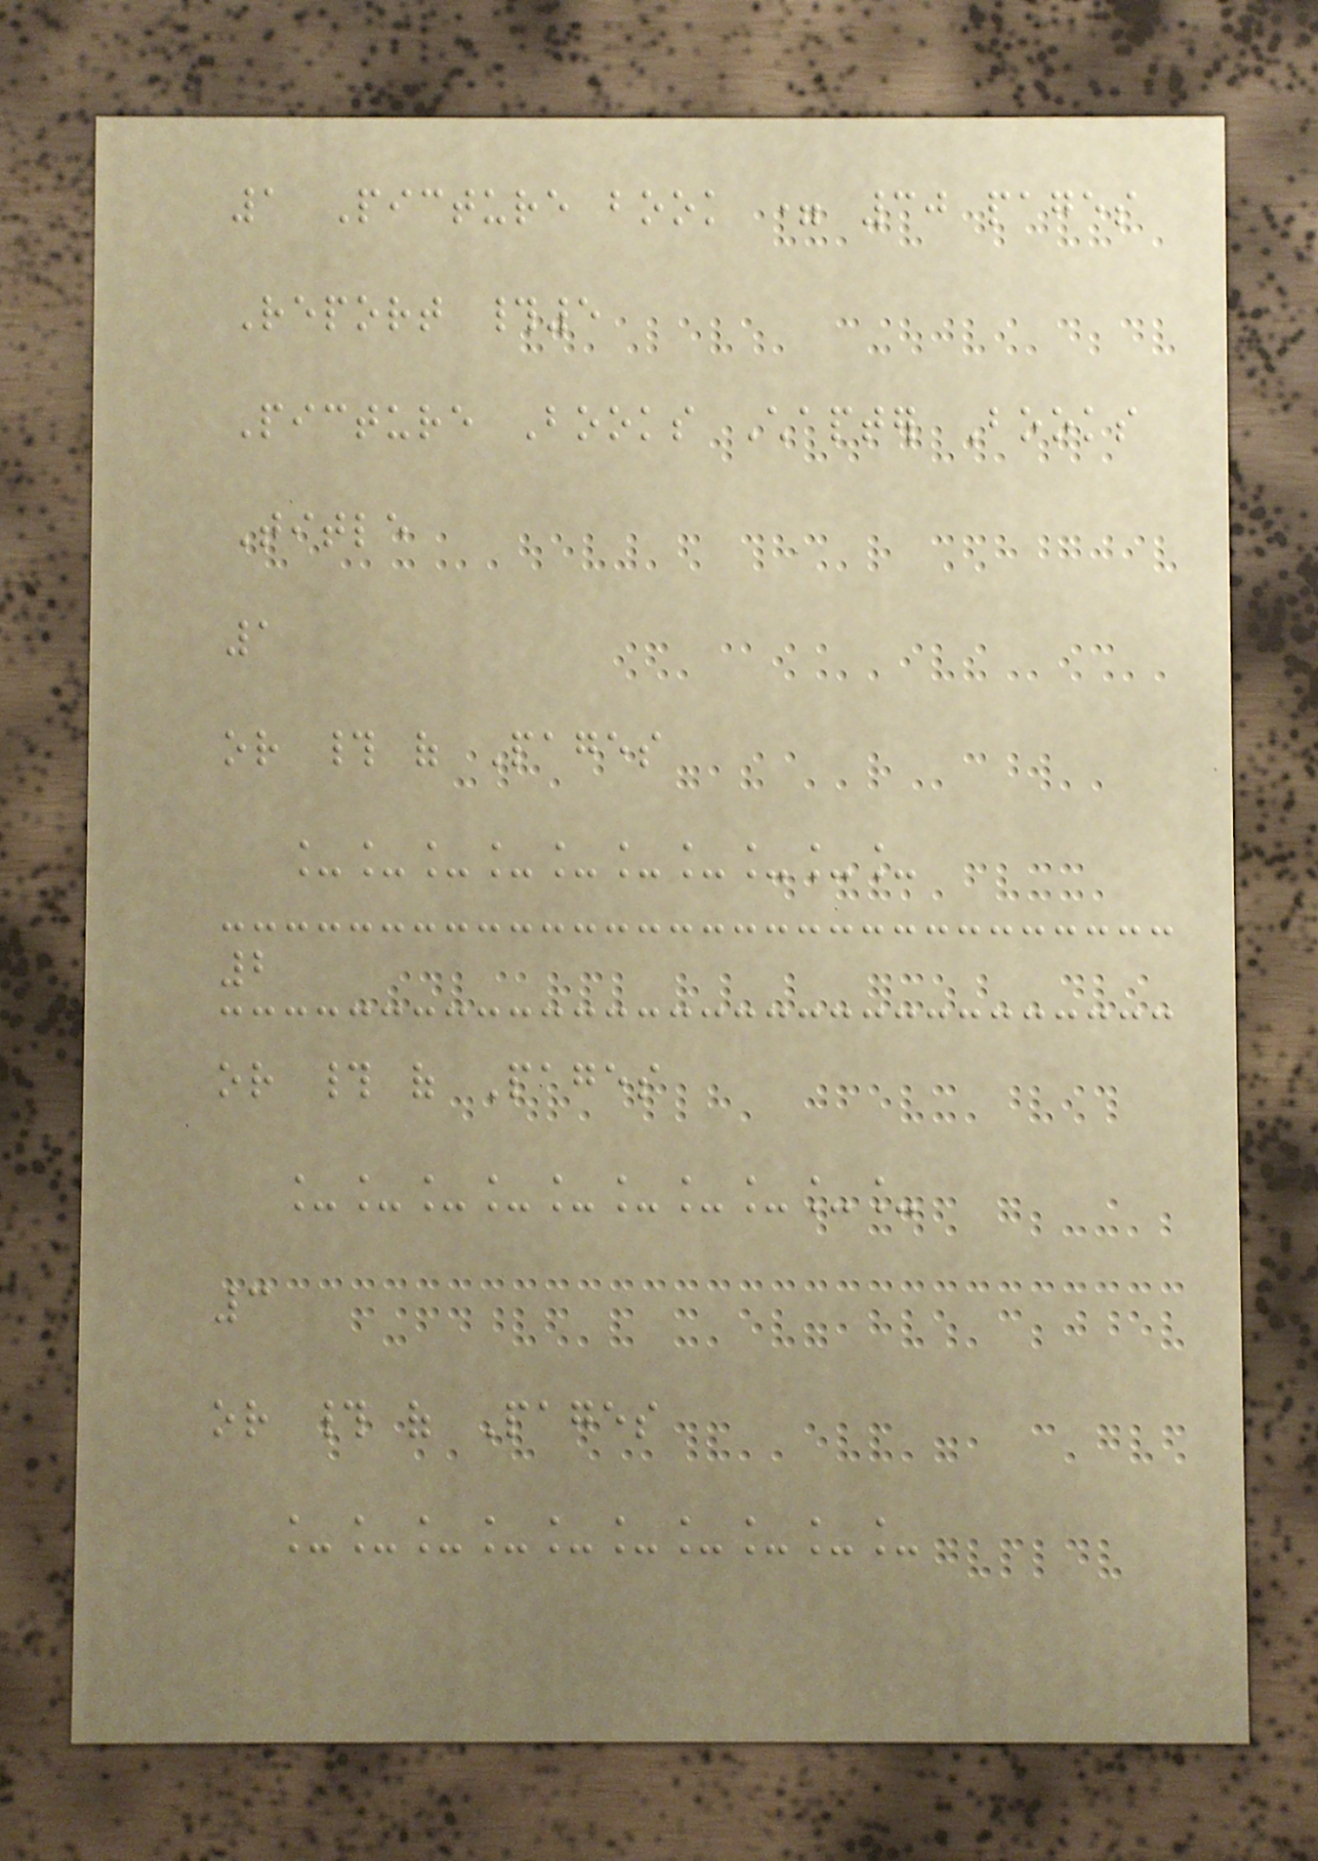1 Picture book = 30 pages
Report #5
Picture Books Chapter Books
Title
1
or # of Pages
__________
2
or # of Pages
__________
3
or # of Pages
__________
